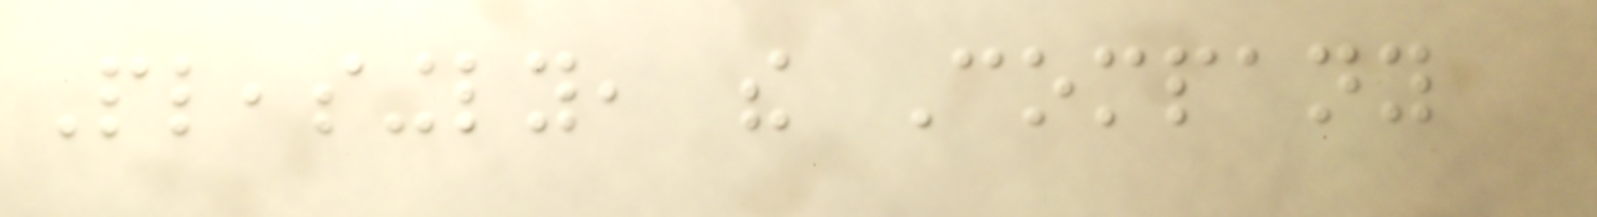Pleasingly, the Company
